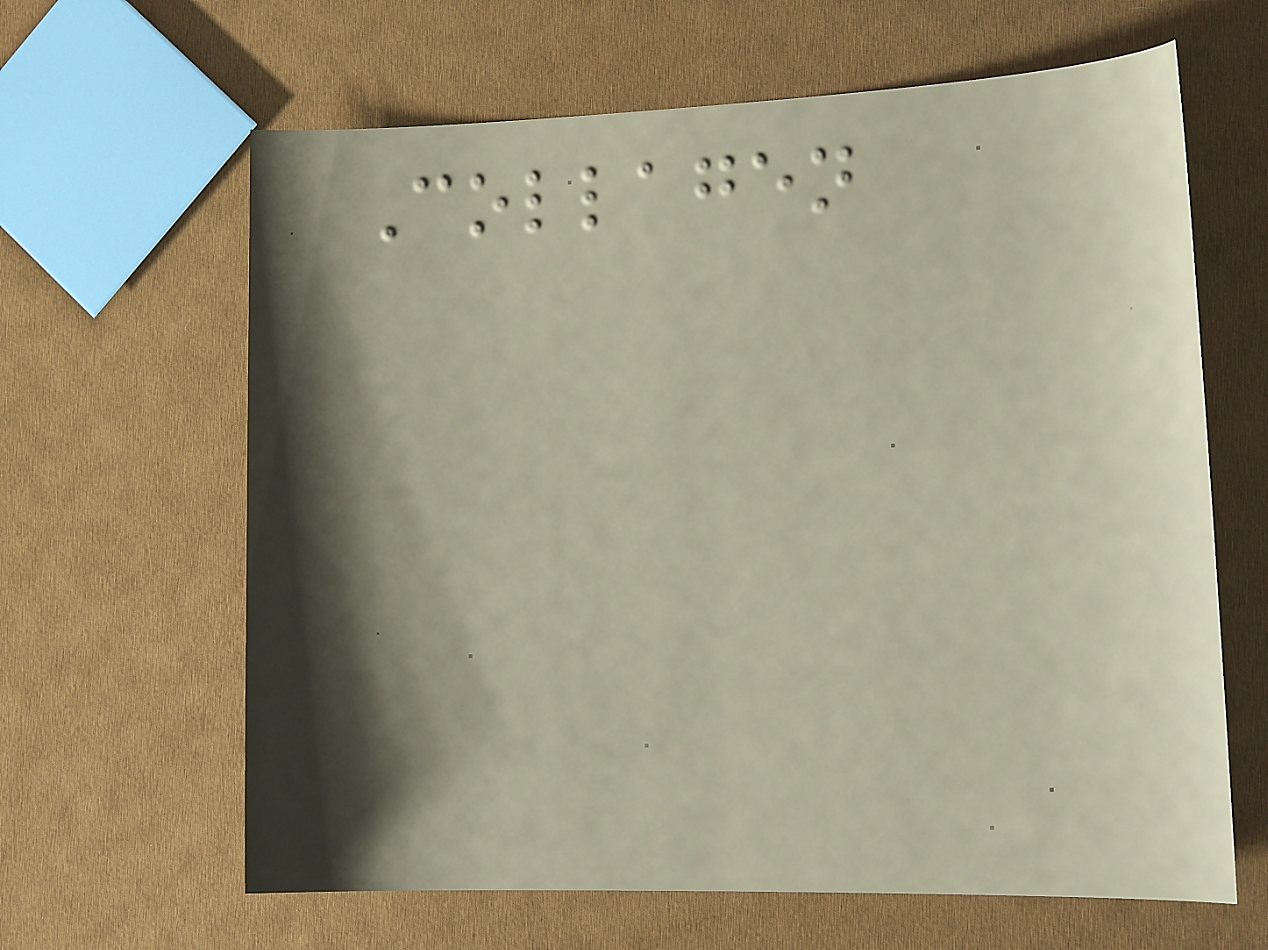Collagen
